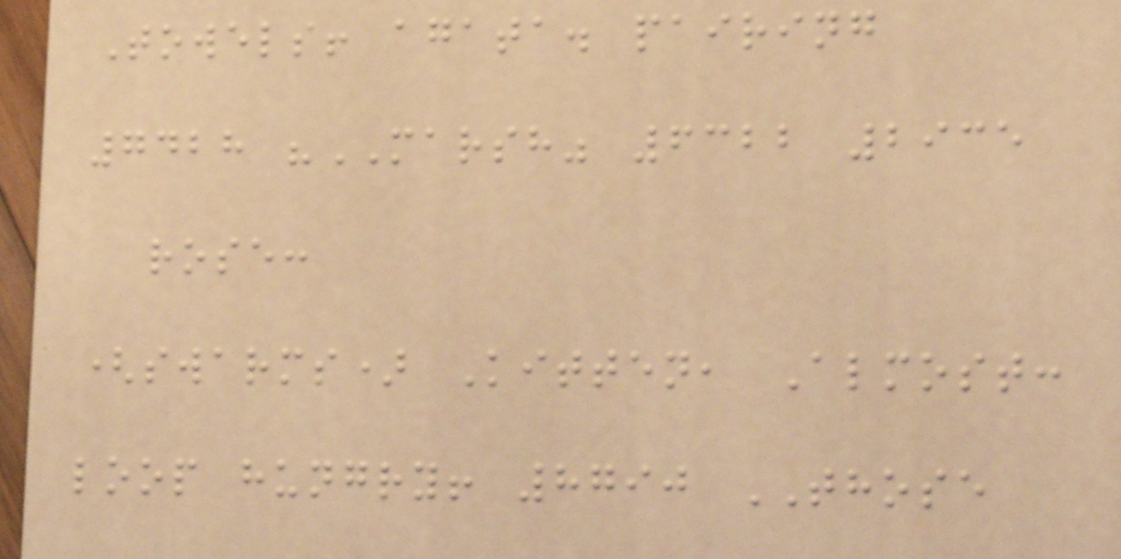Towels! agata. pairing
7428 "MARSH" 6322 2935
rose:
(swarms) Kitten, Almost:
loop hungry! 8790 THOSE
